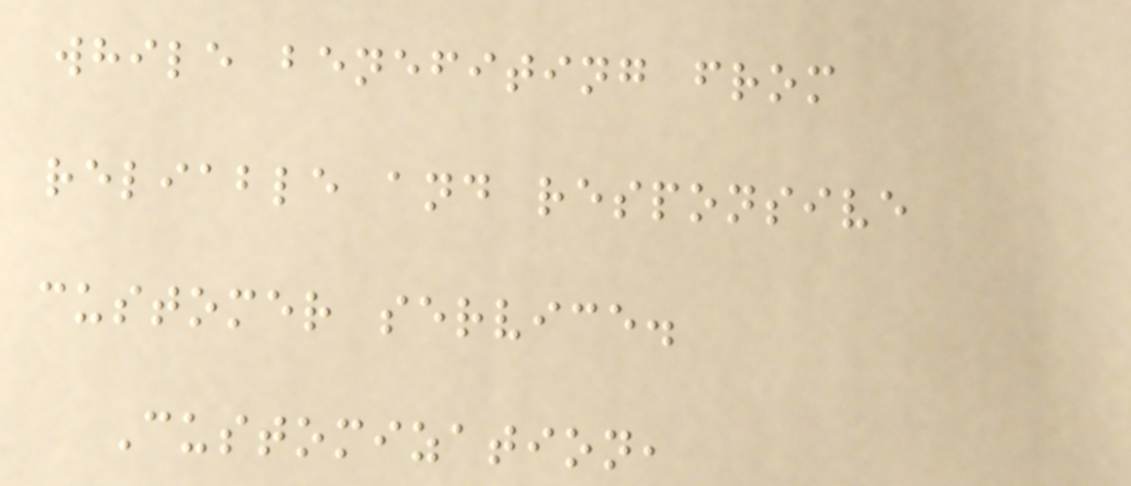while benefiting from
reliable and responsive
customer service.
Customization,
